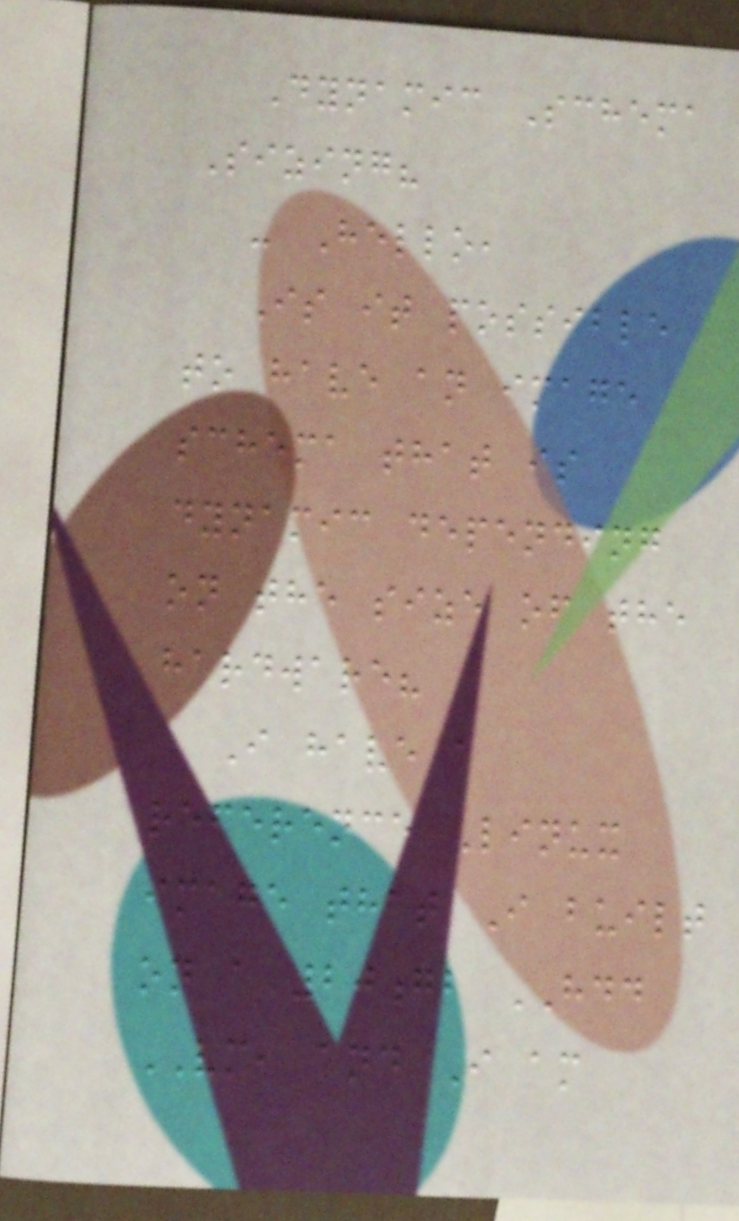Dynamic Schema
Sizing?
- Hello,
Is it possible
to have an image
schema that is
dynamic depending
on the size of the
hardware?
I have a
reference Linux
image that I built
on a 20gb HDD
VM, and I am
